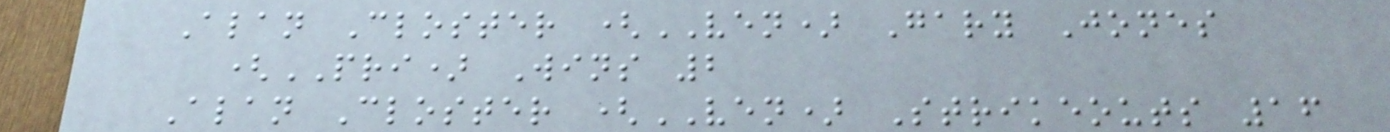Alan Closter (VEN) Gary Jones
(PRI) Wins 2
Alan Closter (VEN) Strikeouts 16
